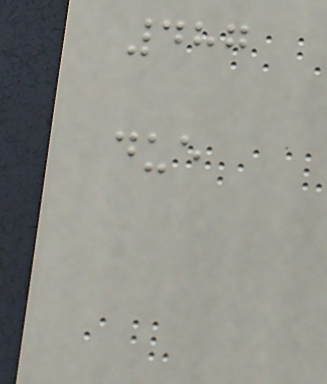487
due
